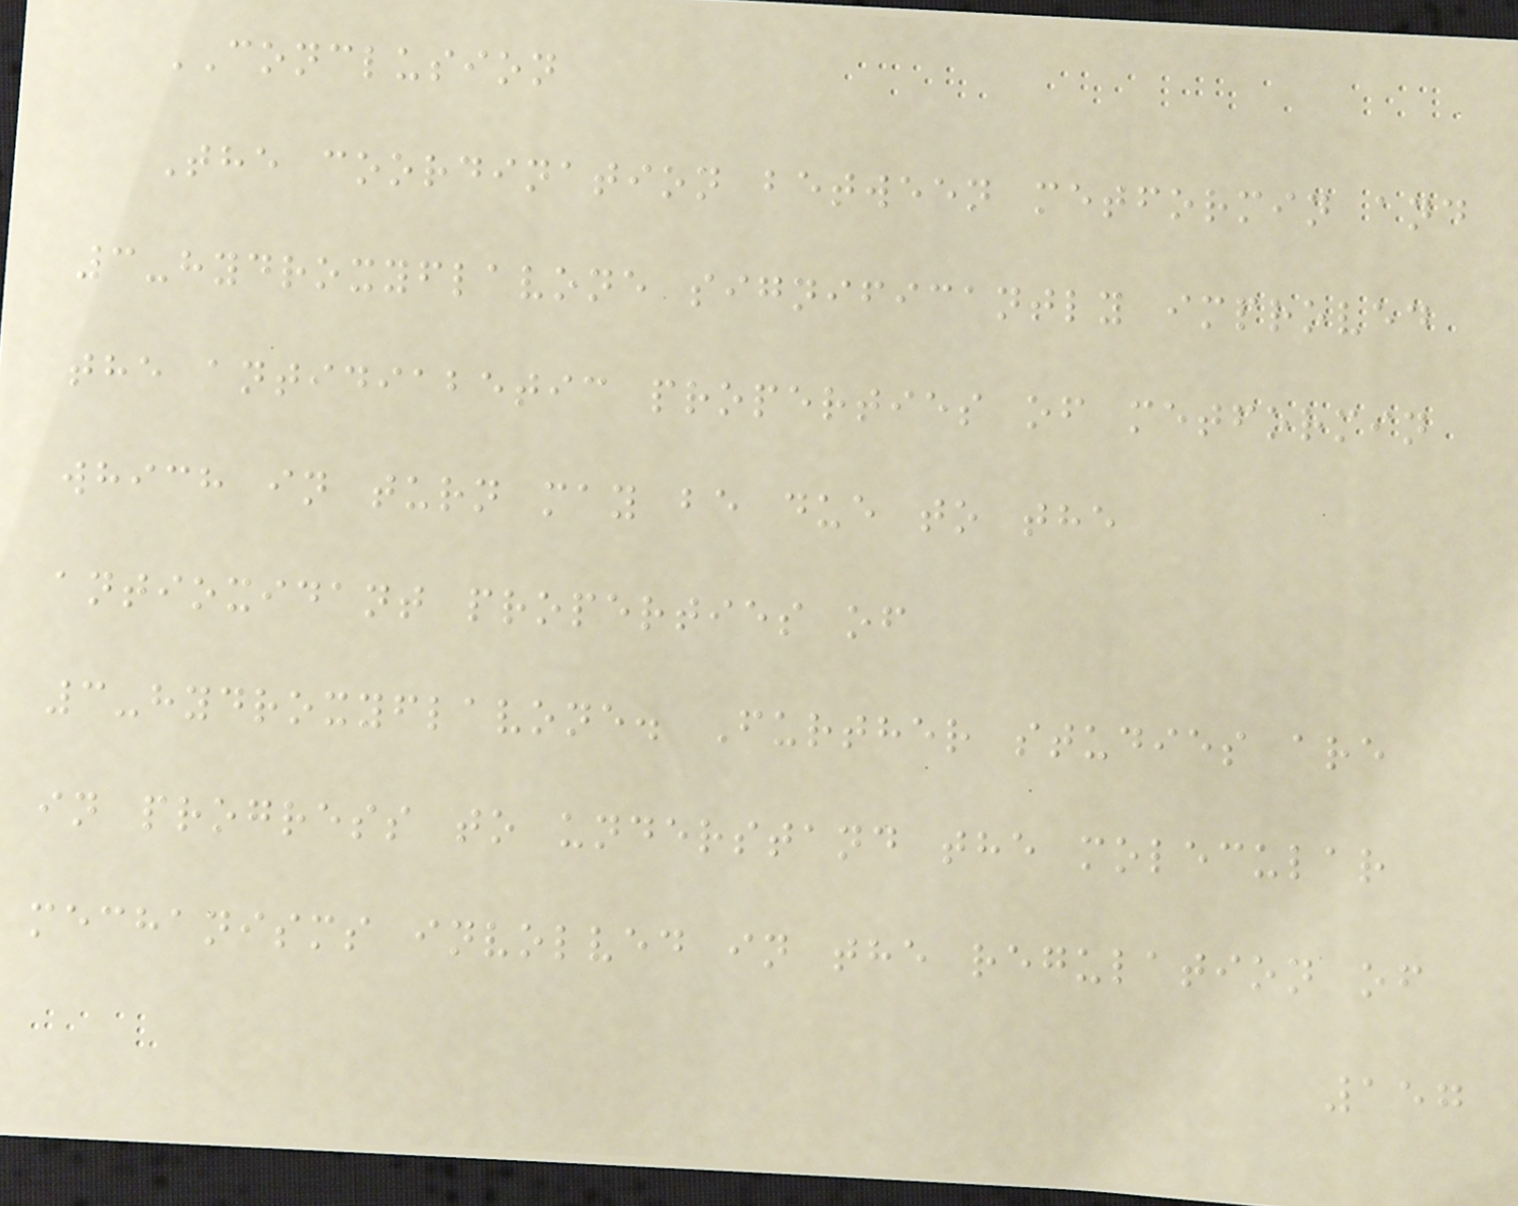CONCLUSION
The coordination between metformin and
3-hydroxyflavone significantly improved
the antidiabetic properties of metformin
which in turn may be due to the
antioxidant properties of
3-hydroxyflavone. Further studies are
in progress to understand the molecular
mechanisms involved in the regulation of
157
